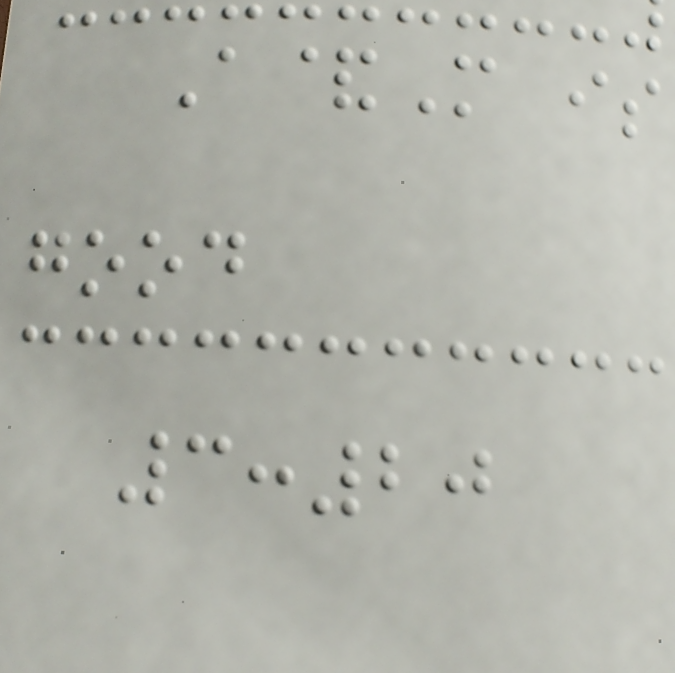A&M is
good
3:20
